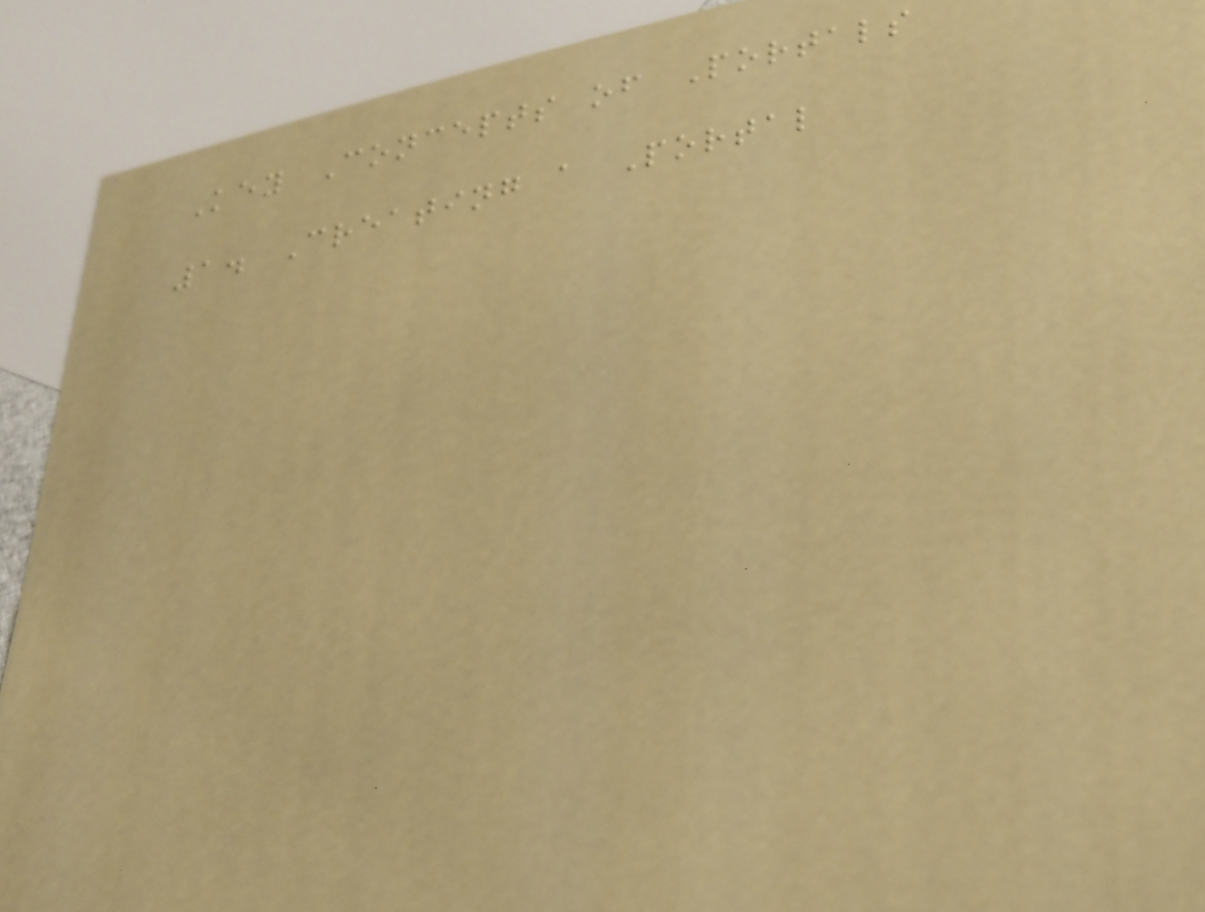Key Concepts of Portals
1. Creating a Portal
